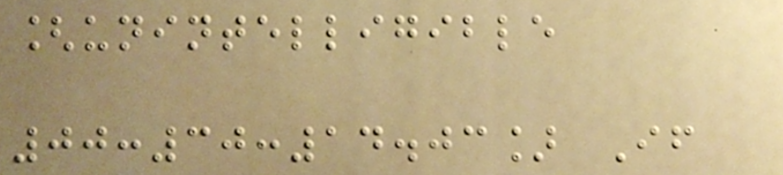[unintelligible
00:30:14.03] If
